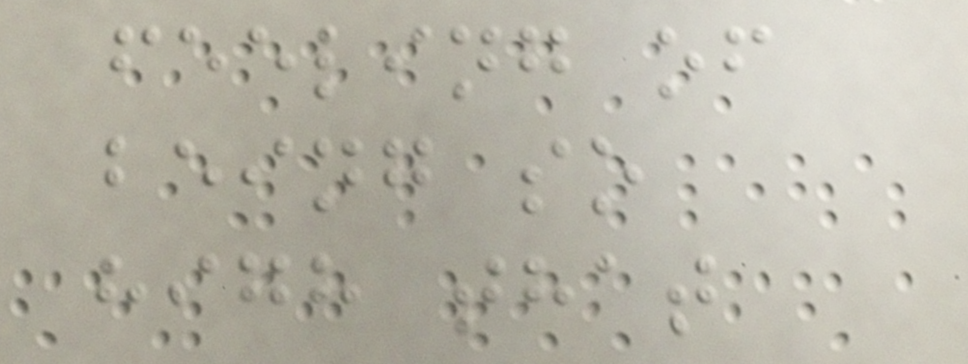feeling of
being so
high that
